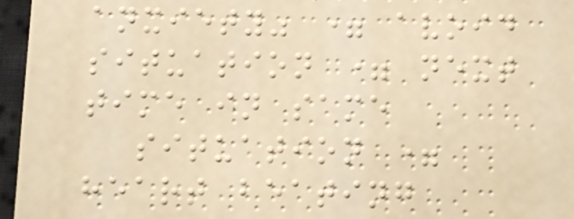anxiety" = avoid
situation = next
time in same
situation =
heart beating
